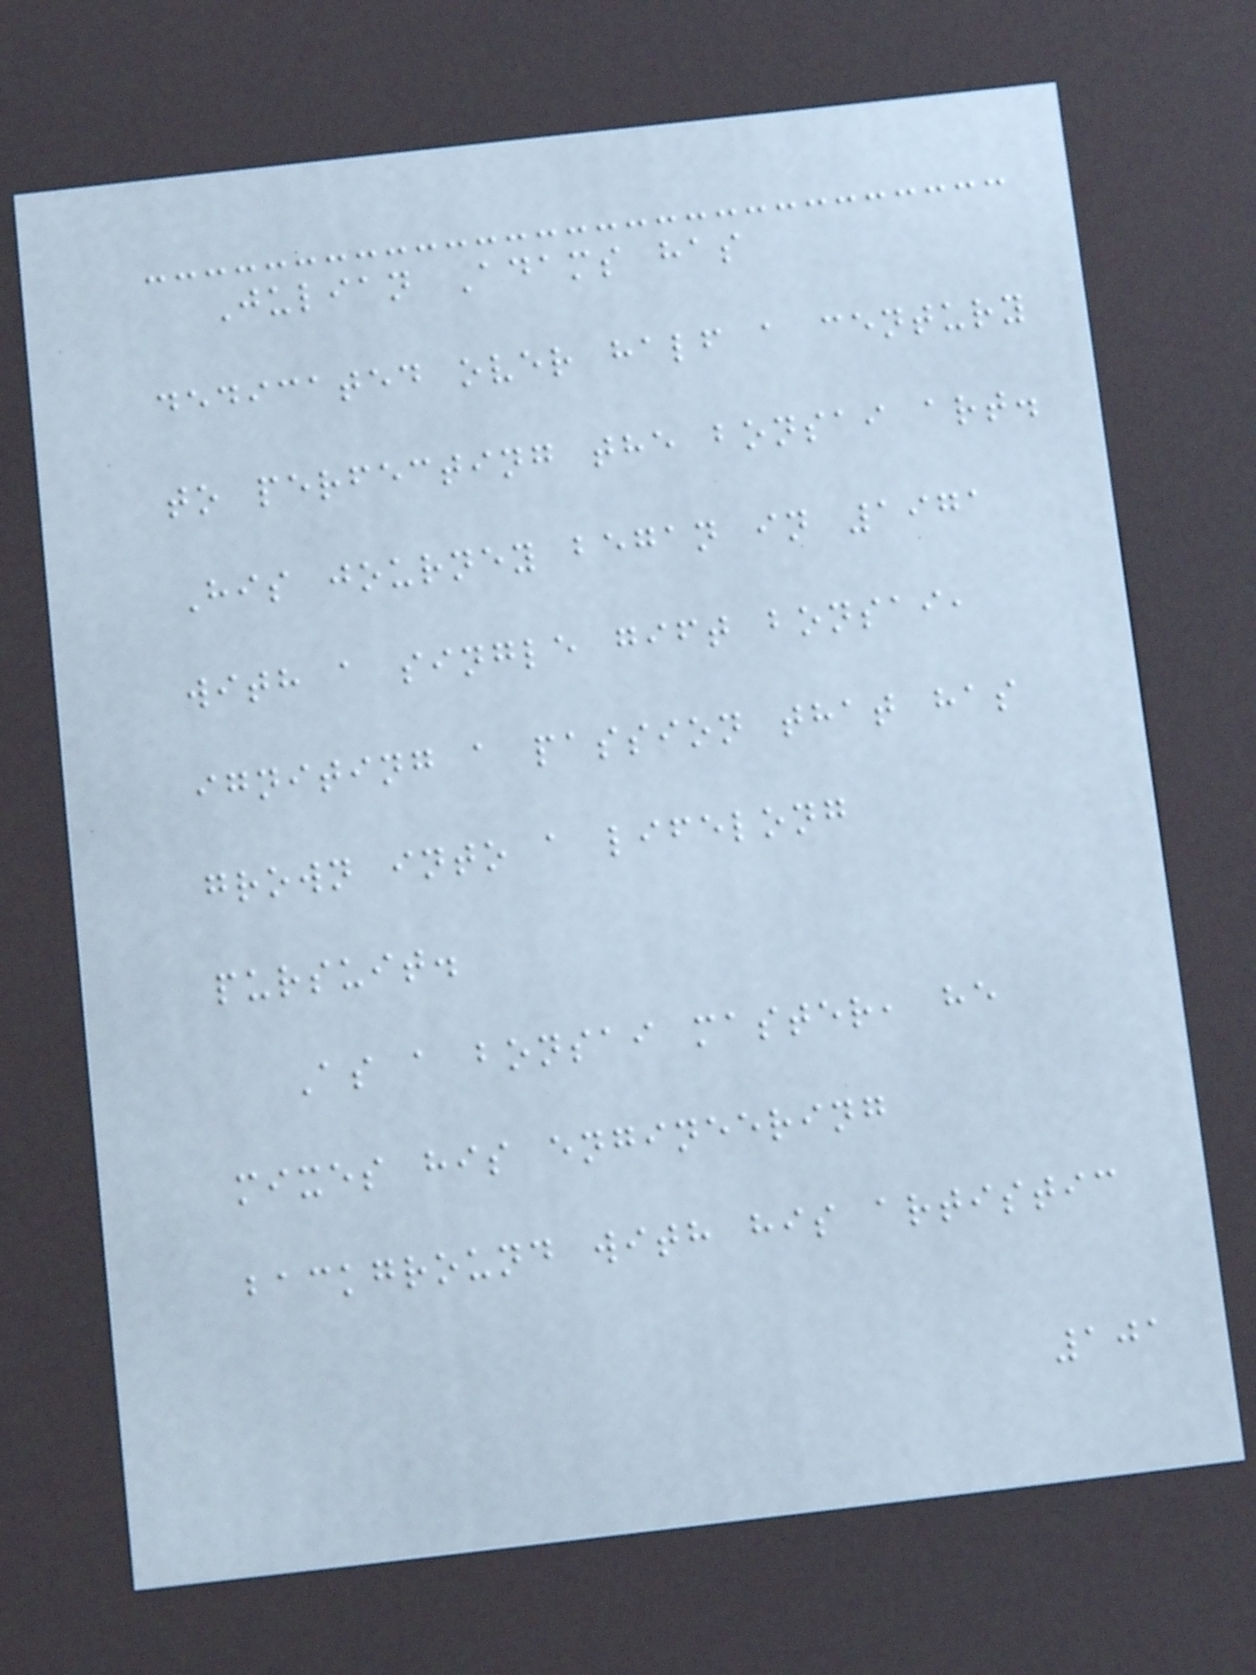Julian Adams has
dedicated over half a century
to perfecting the bonsai art.
His journey began in 1971
with a single gift bonsai,
igniting a passion that has
grown into a lifelong
pursuit.
As a bonsai master, he
mixes his engineering
background with his artistic
101
